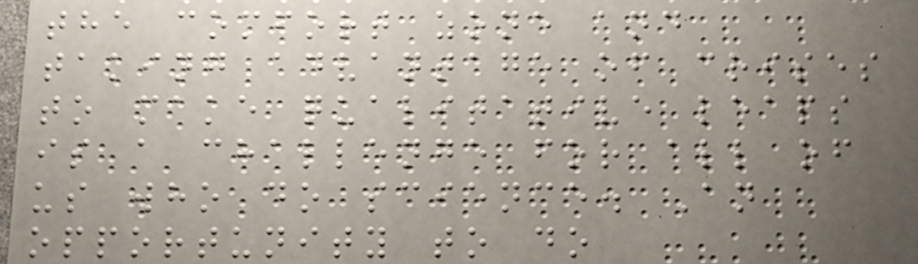the comfort zone and
taking advantage of crises
to make qualitative leaps
is a challenge for all of
us who do science. An
opportunity to do
